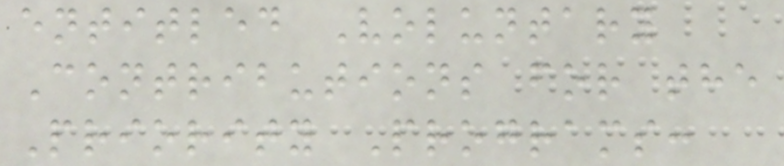entitled Voluntary
Contributions for the
Priority Programs:
